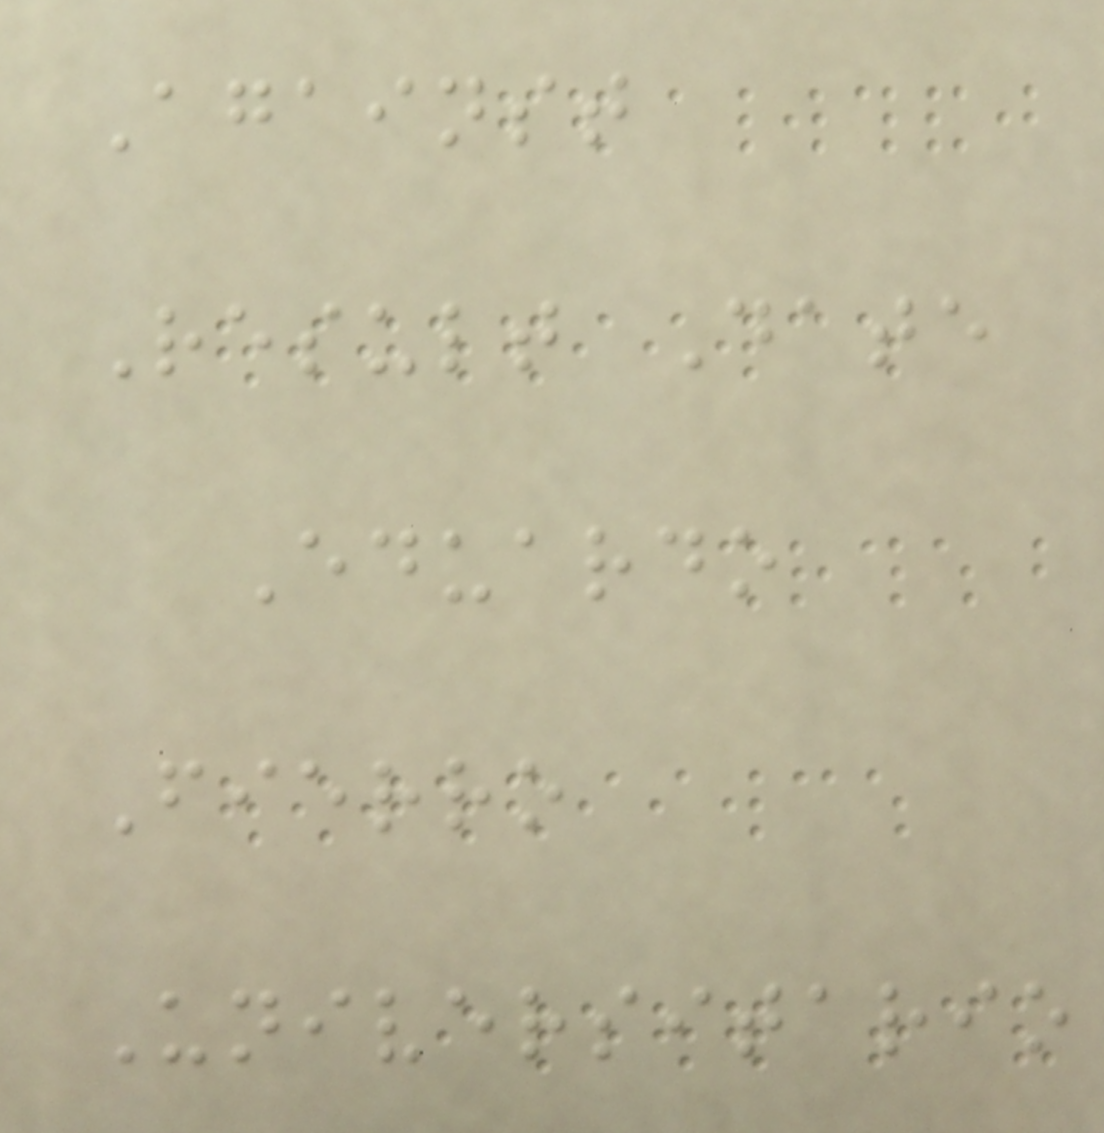Against
Result Date
Eduardo
Fierro
Universitario
